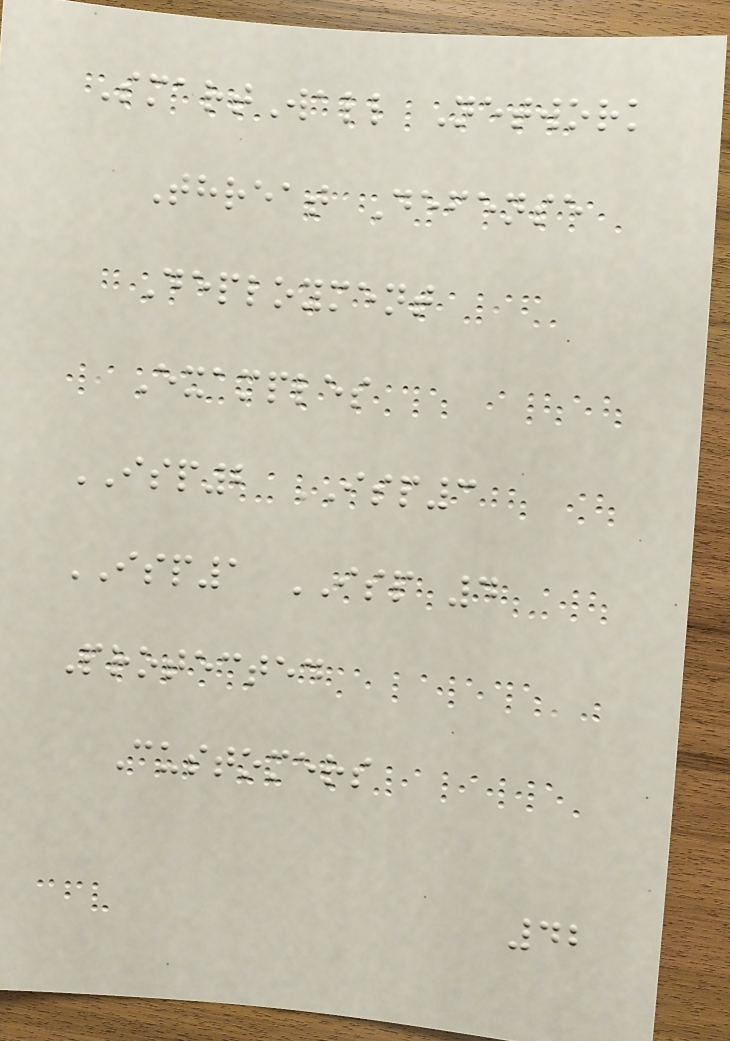SmartWall Network
Threat Defense
Deployment
Examples
ISP2 ISP3
ISP1 ISP 4
Protected
Customers
42
